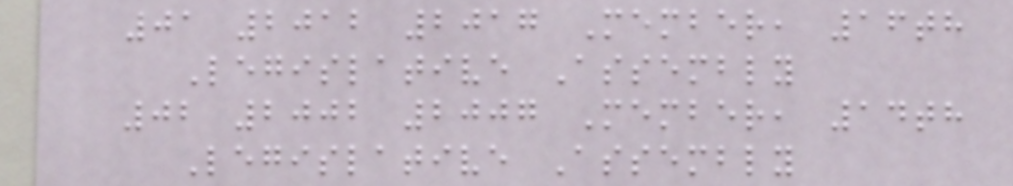01 2012 2017 Member, 16th
Legislative Assembly
02 2002 2007 Member, 14th
Legislative Assembly
